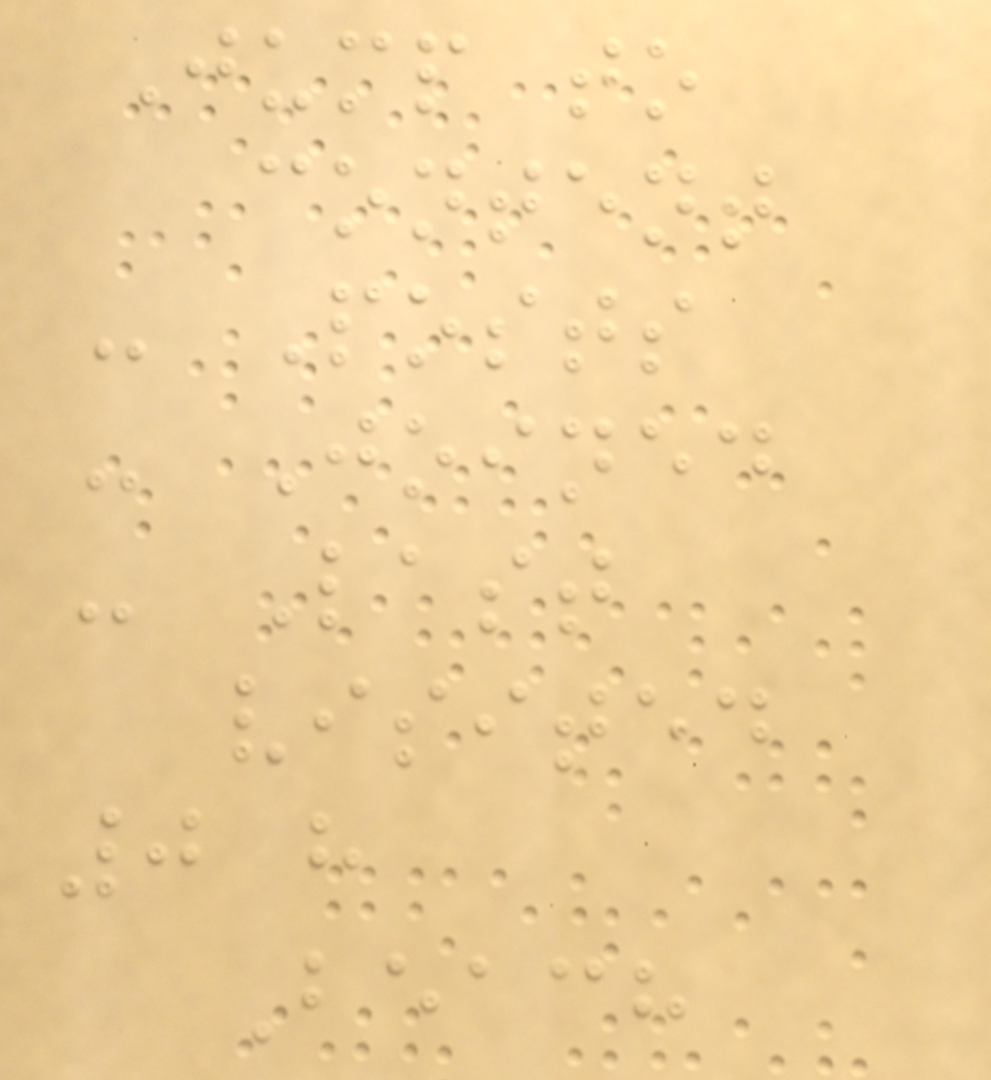Jump to
content
- Posts
- Joined
- Last
visited
0 h
Beach
